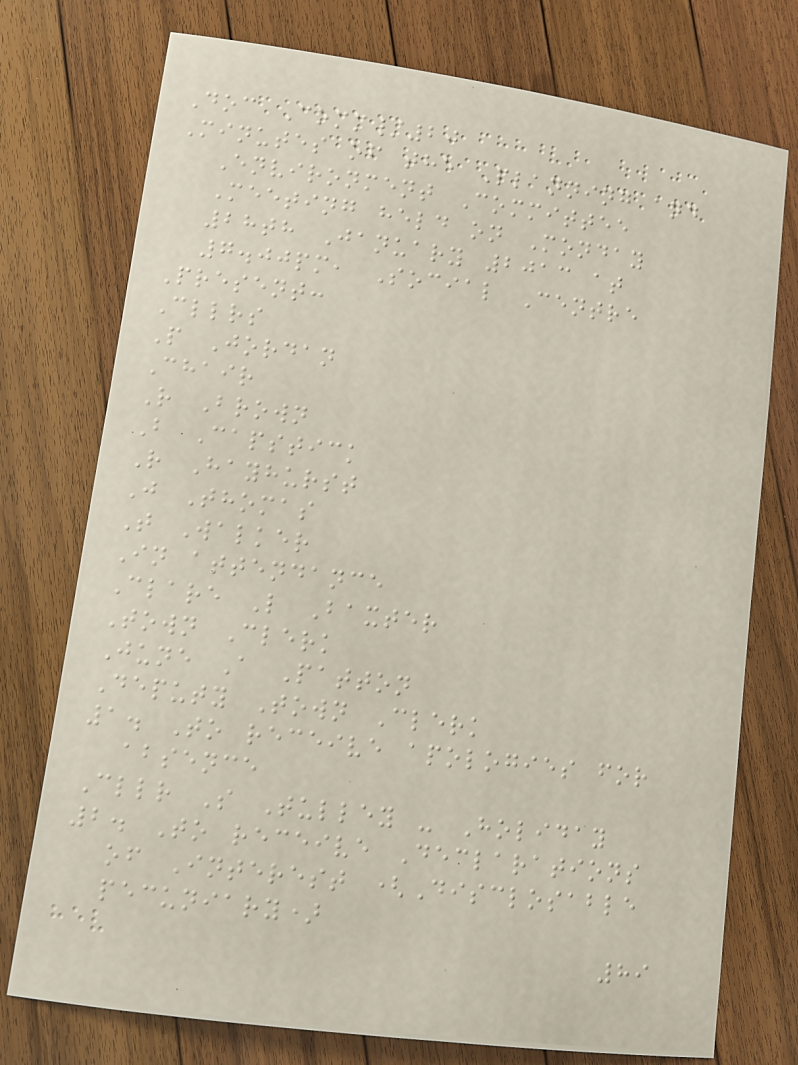Doc Comm/20
Minutes of the Planning and
Environment Committee
Meeting held on Monday
28th January 2013 at
7.00pm, Social Centre
Present:
Cllrs
P Jordan
Chair
R Brown
B Capstick
R Hayhurst
J Thomas
T Walker
In attendance
Clare L Baxter
Town Clerk
June A Patton
Deputy Town Clerk
1. To receive apologies for
absence
Cllr S Tulley - Holiday
2. To receive Declarations
of Interest (Disclosable
pecuniary)
89
